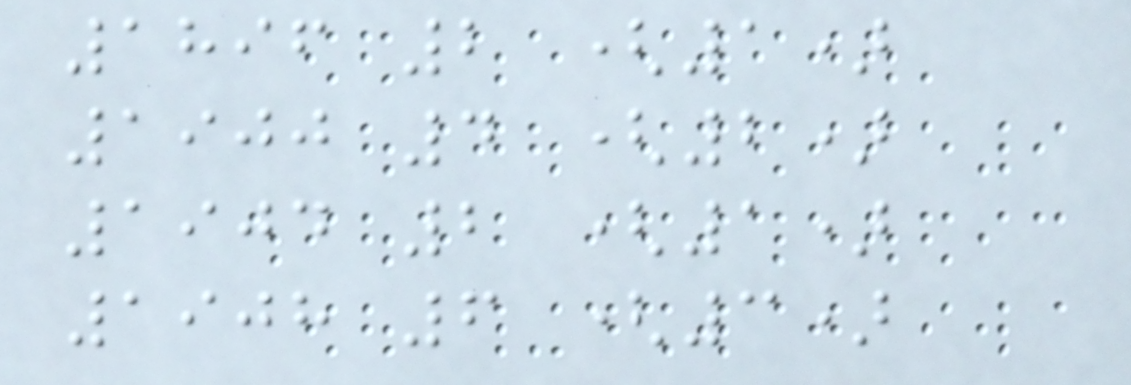1896 2 (1)
1900 4 (2)
1904 2 (1)
1908 6 (3)
